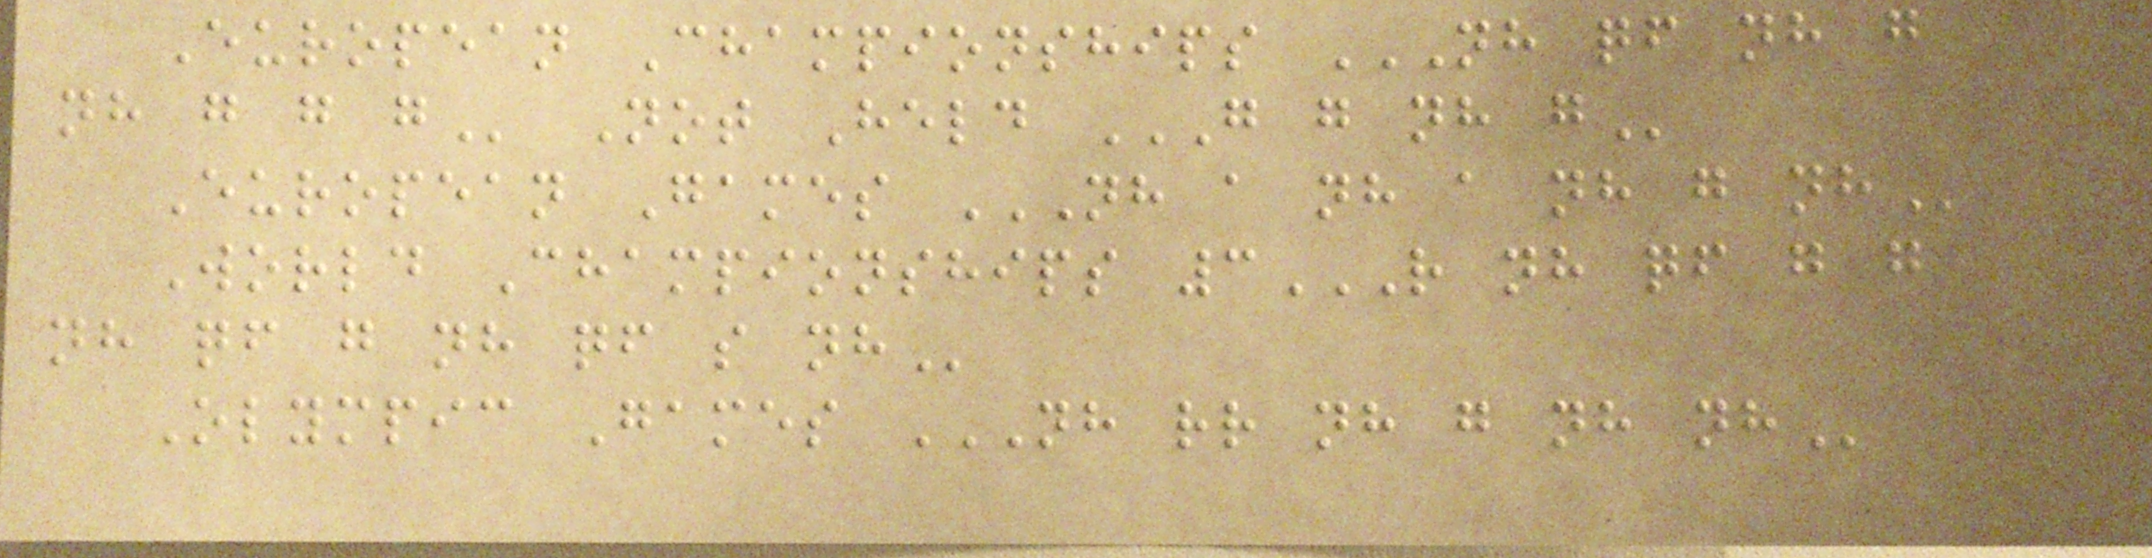European Championships NH QF NH G
NH G G G Not Held G G NH G
European Games NH A NH A NH G NH
World Championships 3R NH QF G G
NH QF G NH QF S NH
Olympic Games NH RR NH G NH NH
